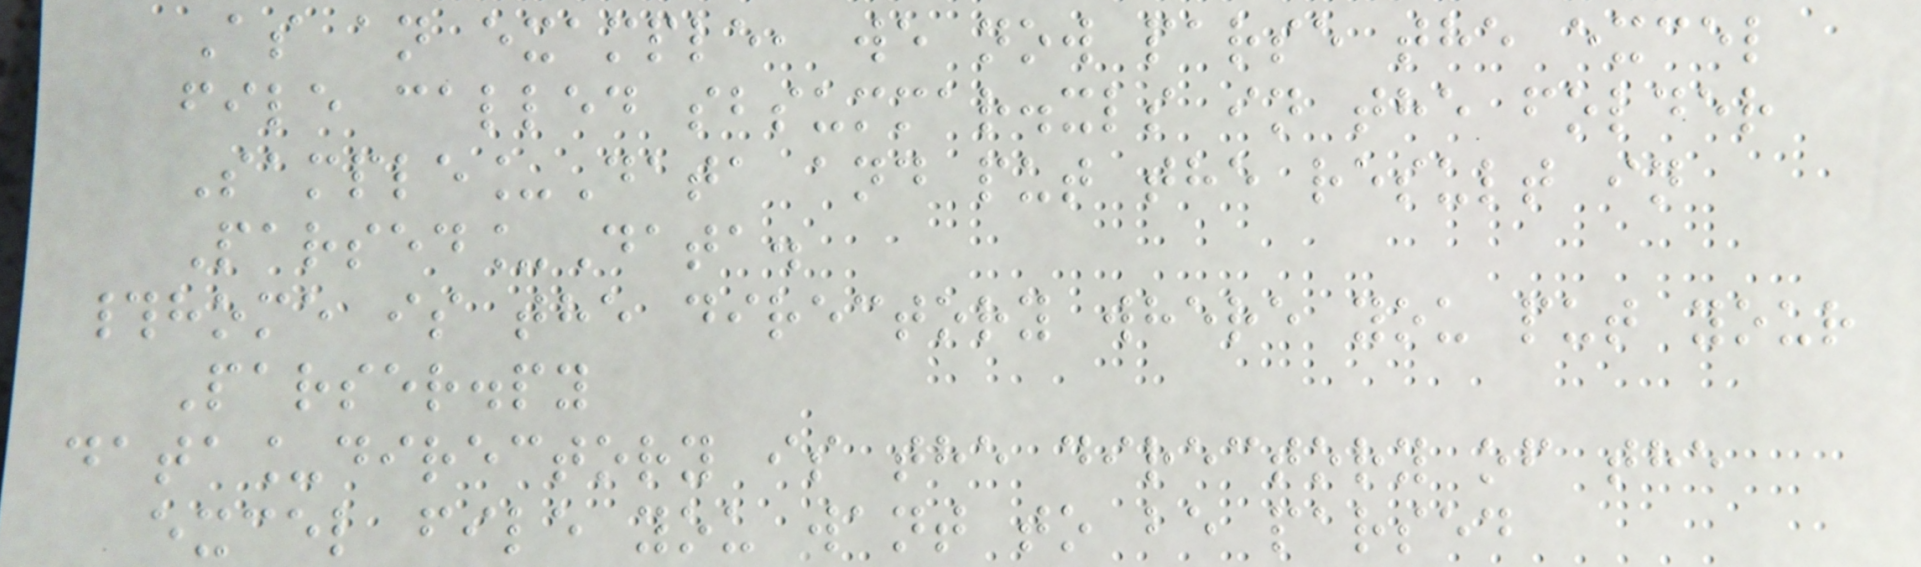As an example, we now parse the excel
file called sbsummar.xls in the folder
Sample_Data and put the result in
Parsed_Data.
#home is the directory where you put your
Parser.py
data_directory is the directory of the
excel file you want to be parsed
